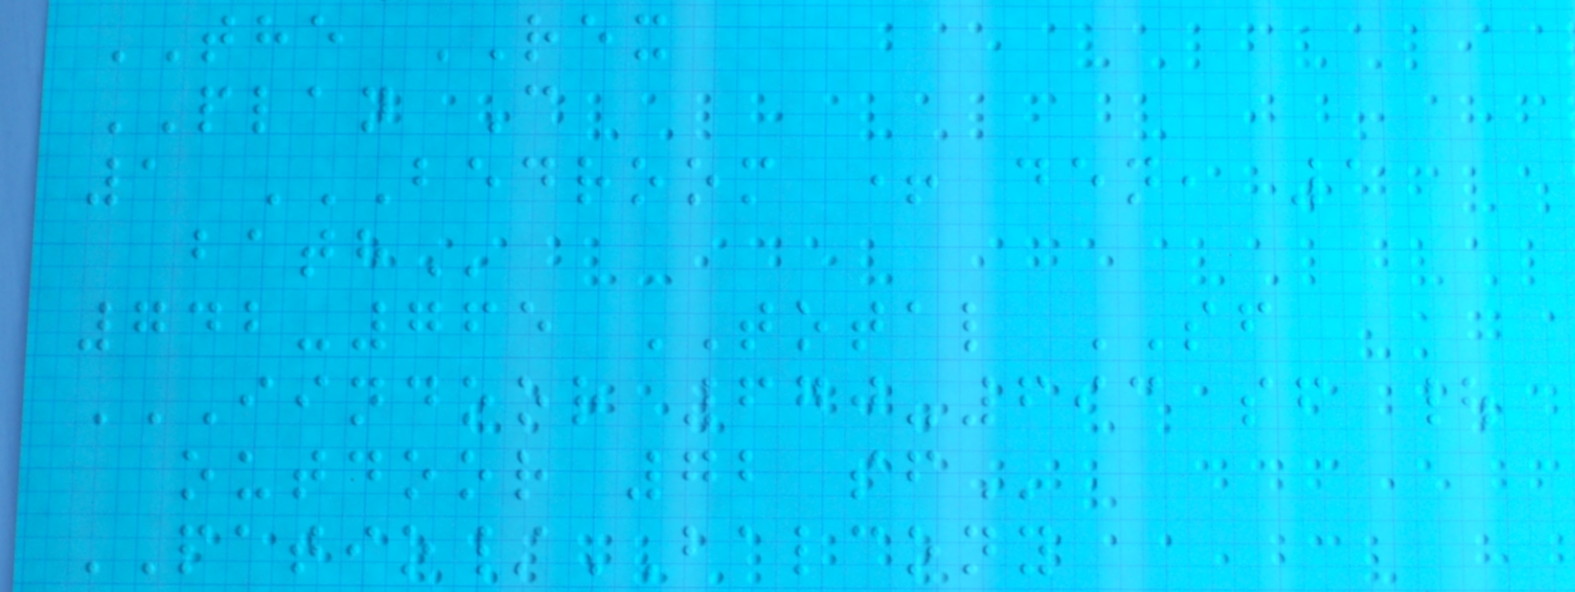THE REX
PLAN C
1 BEDROOM + DEN, 1
BATH
742-765 TOTAL SF
IINDOOR 670-693 SF |
OUTDOOR 72 SF
PATIO/BALCONY
